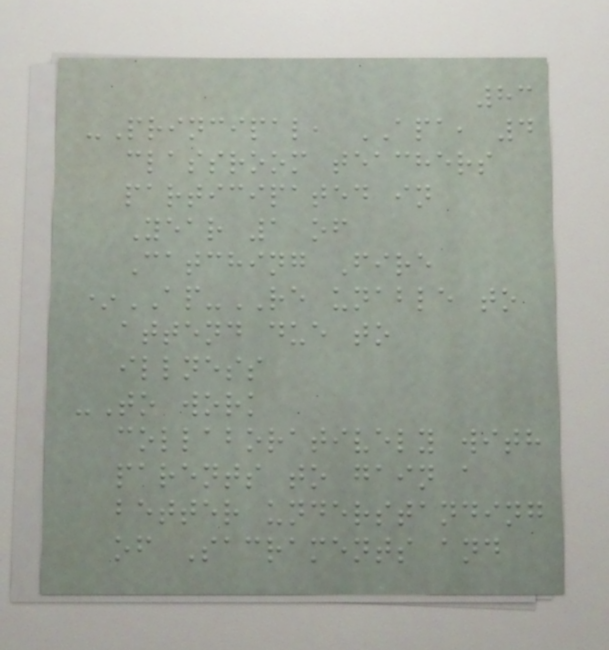83
-Principal, APA, 4
classroom teachers
participated in
Year 1 of
Catching Fire
*AP-RE unable to
attend due to
illness
-To work
collaboratively with
parents to gain a
better understanding
of Sacraments and
